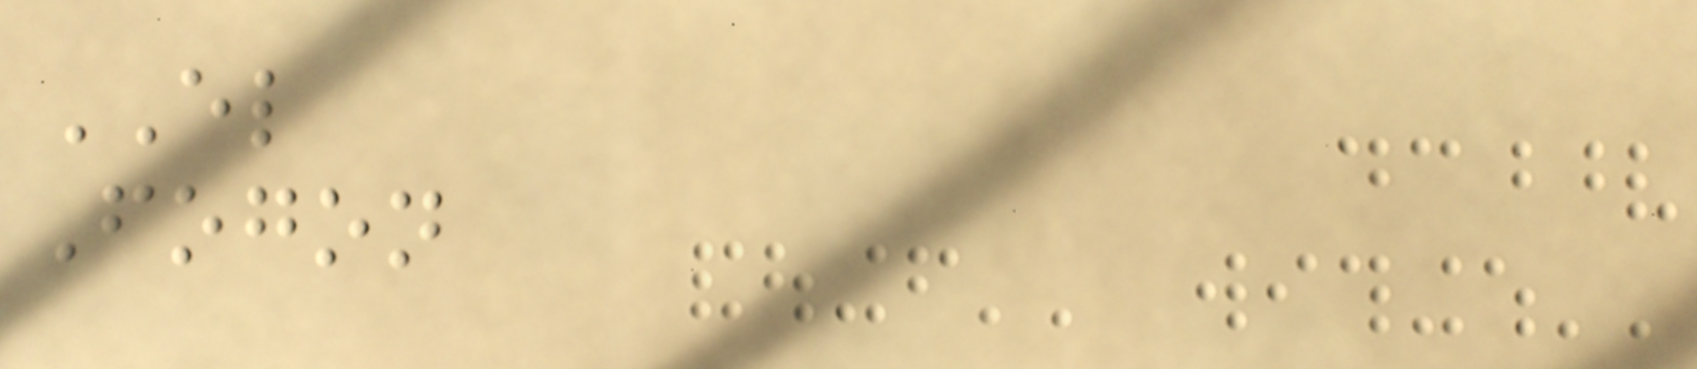EL
Fogon
